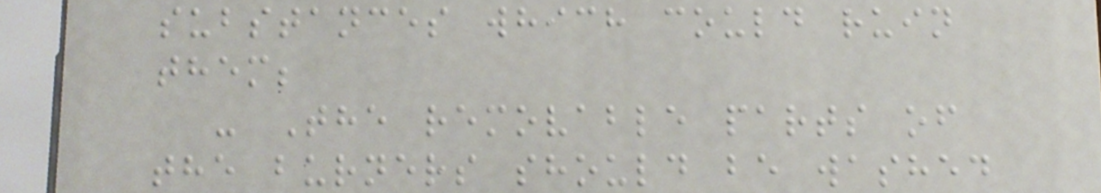substances which could ruin
them;
- The removable parts of
the burners should be washed
